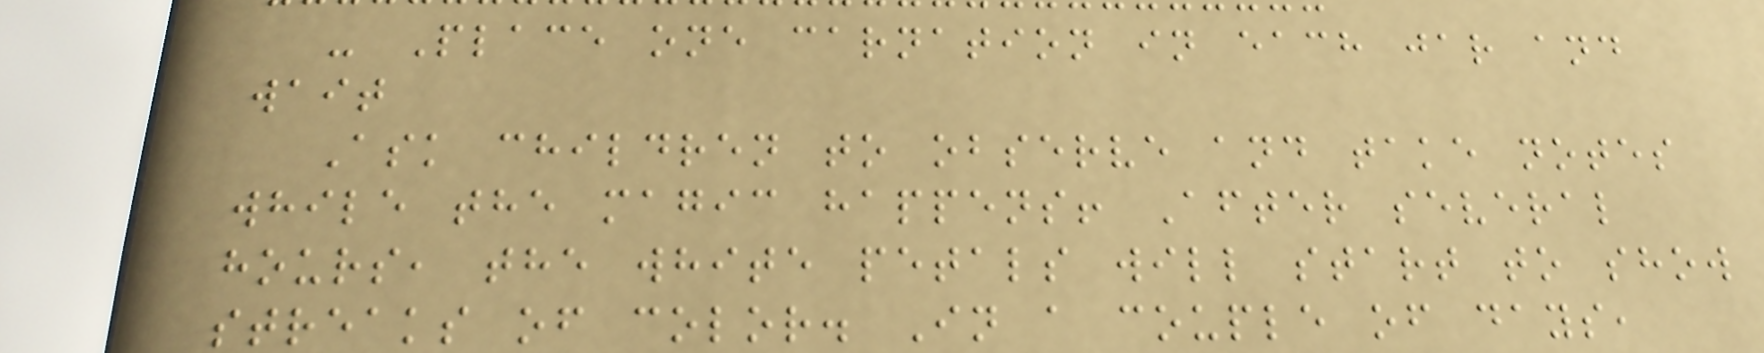- Place one carnation in each jar and
wait
Ask children to observe and take notes
while the magic happens! After several
hours, the white petals will start to show
streaks of color. In a couple of days,
